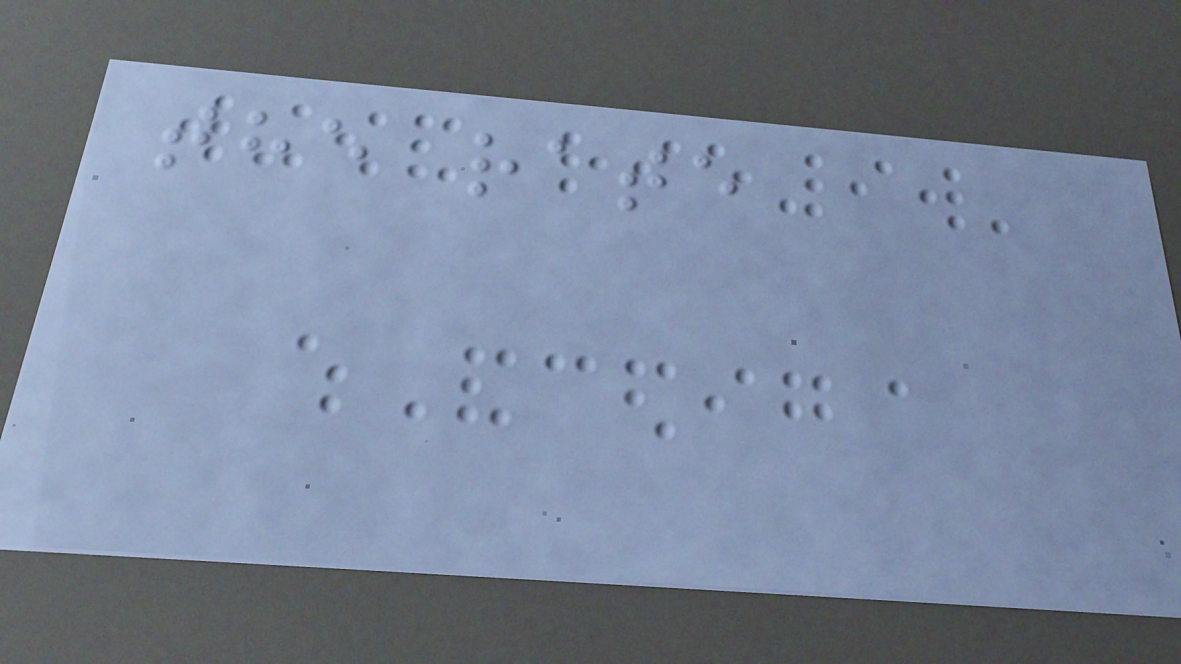the rate
